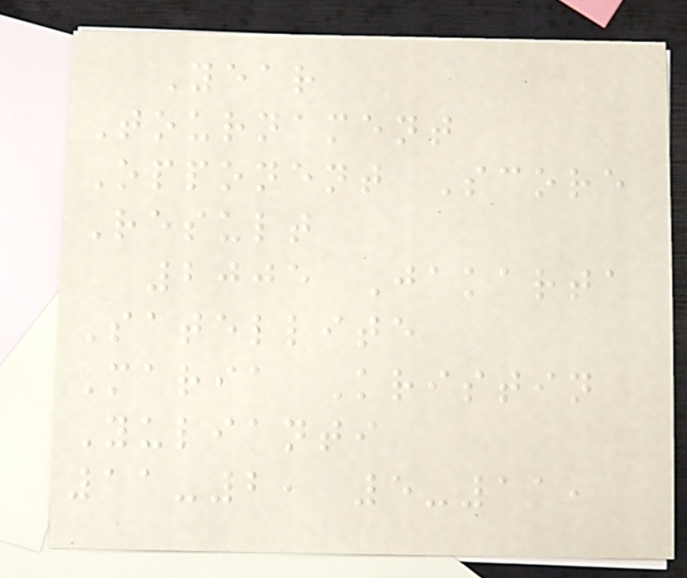Year
Tournament
Opponent Score
Result
2005 Jakarta
Satellite
Maria Kristin
Yulianti
11-2, 5-11,
